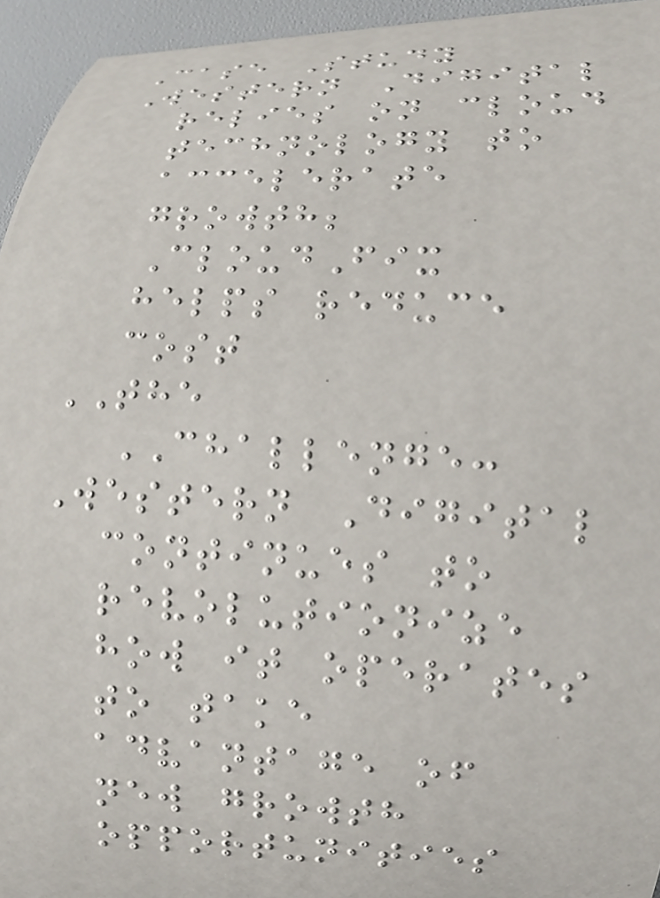Case Study
Western Digital
relies on cloud
technology to
accelerate
growth;
CloudFix
helps reduce
cost
THE
CHALLENGE:
Western Digital
continues to
revolutionize
how it operates
to take
advantage of
new growth
opportunities
